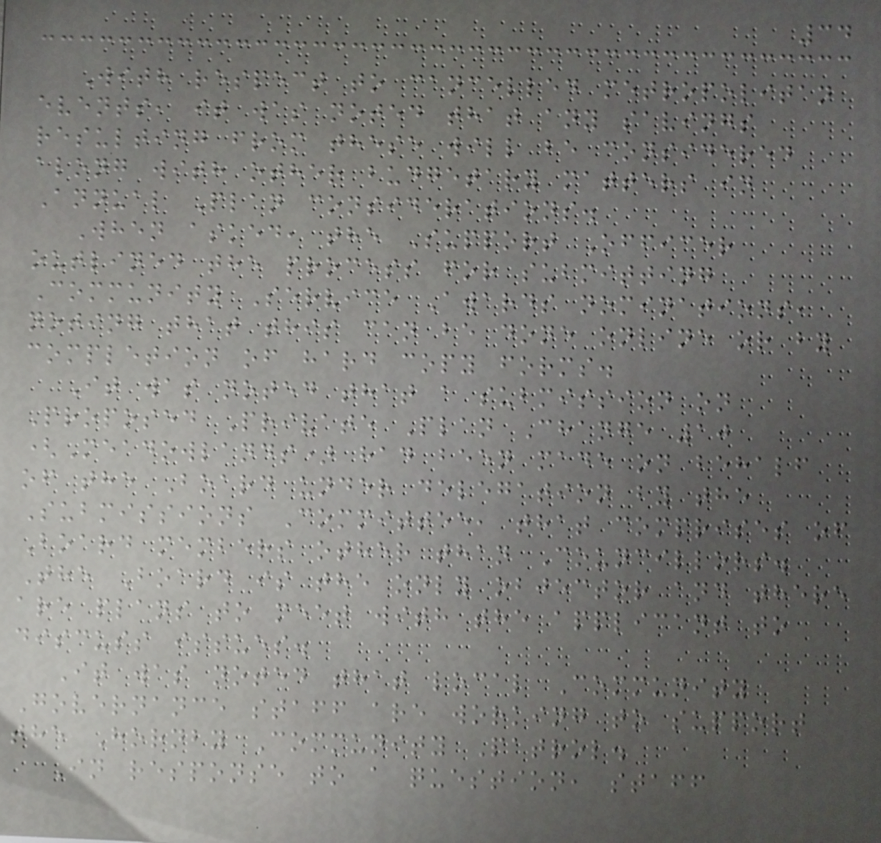34
With respect to cancelled metropolitan
events, it was noted that any savings
resulting from these will be considered
along with other budgetary matters in
Annual Plan considerations.
When asked, the Support Officer
outlined the process for submitting
Community Service Awards nominations,
noting that this can be done online or by
completion of hard copy forms.
It was noted that a submission on
Proposed Private Plan Change 10
(Meadowlands) had been made on behalf
of the Board under delegation by the
Submissions Committee, that comprises of
Board members other than Councillors.
The Board is the only objector and there
are plans to meet with the applicant to
discuss issues.
It was noted that local Community
Governance staff are working to support
the Hornby Community Patrol.
In response to a question, staff
